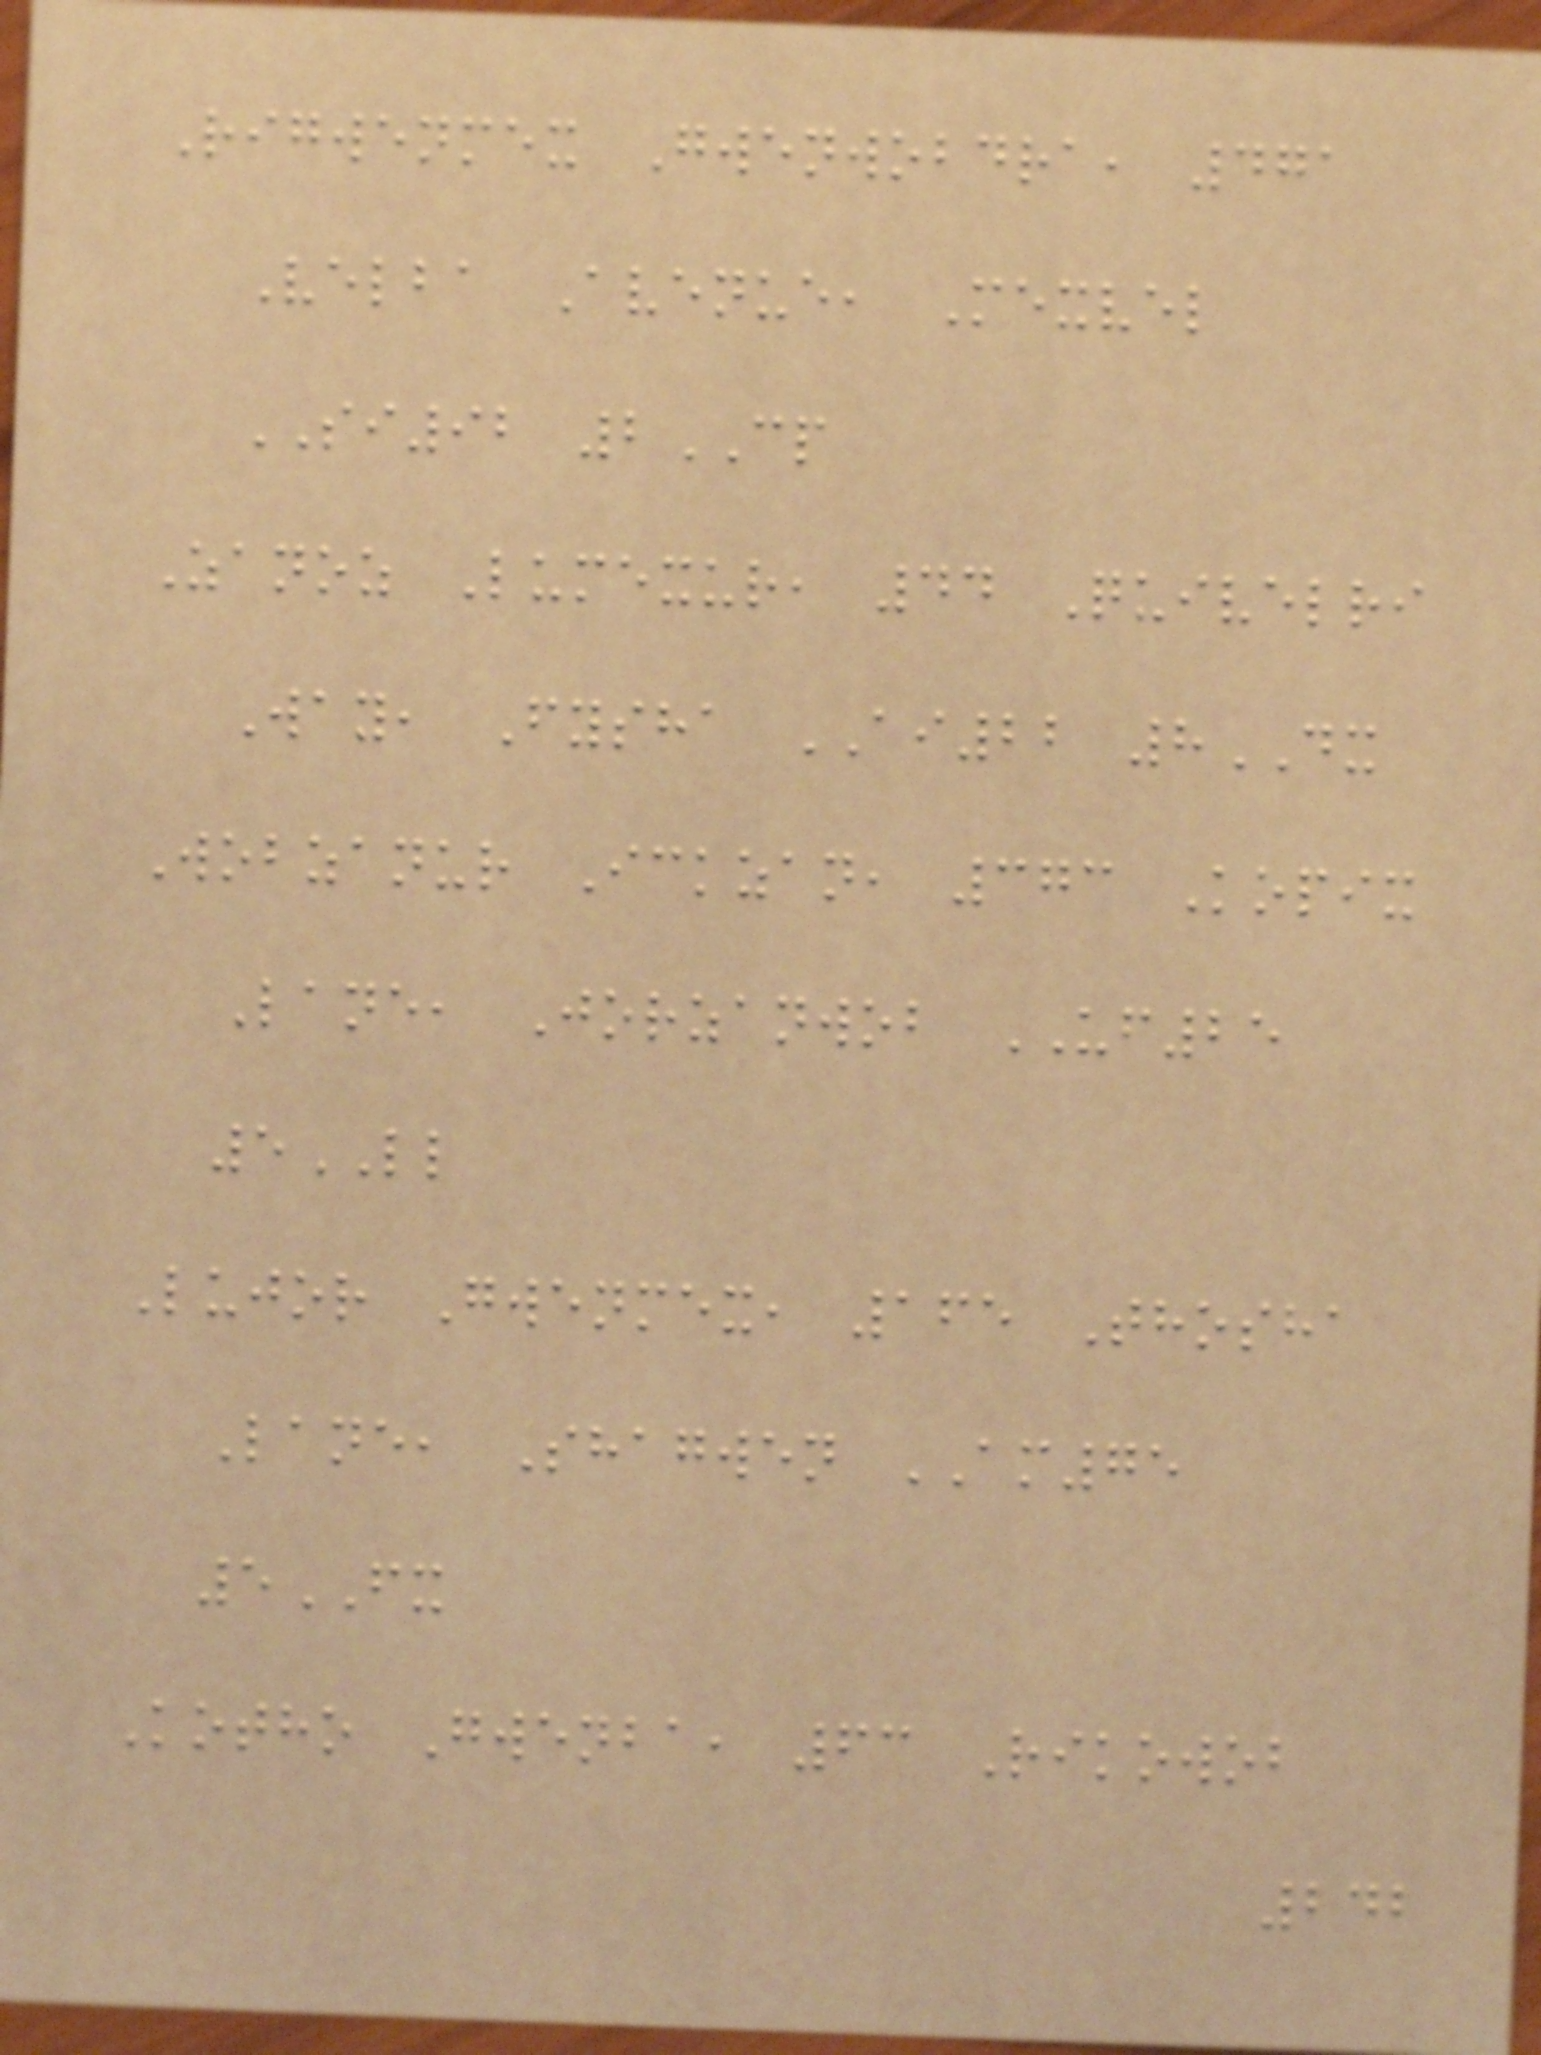Rigwenmex Gwenwobdra, 471
Velba Avenue, Mexvel
SI92 2CP
Zanoz Lumexur, 44 Quivelri
Way, Fysha AI22 8DX
Wobzanur Ickzan, 373 Kopix
Lane, Jorzanwob UF25
5LL
Lujor Gwenmex, 165 Thosha
Lane, Shagwen AM75
5FX
Kotho Gwenba, 63 Rikowob
242
